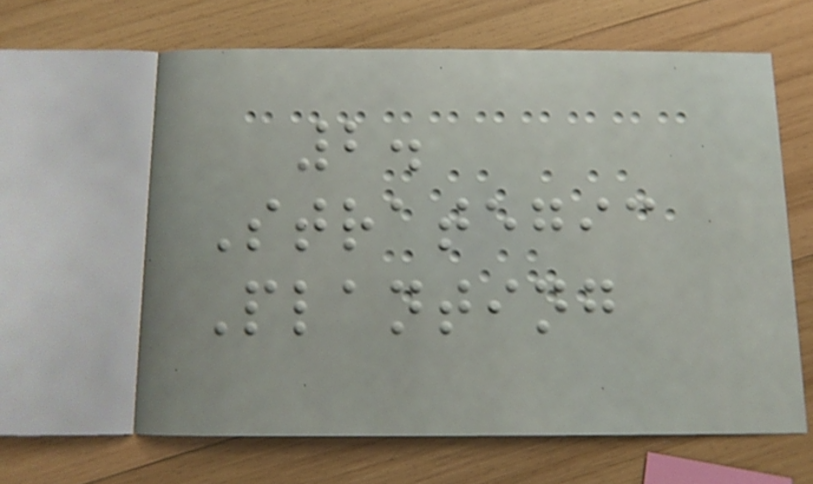2.
Strategic
Planting
